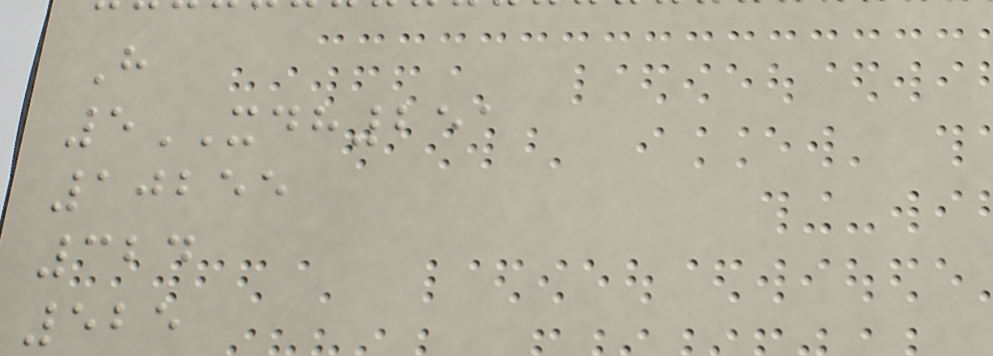H
5XDH251
10255
324
525
